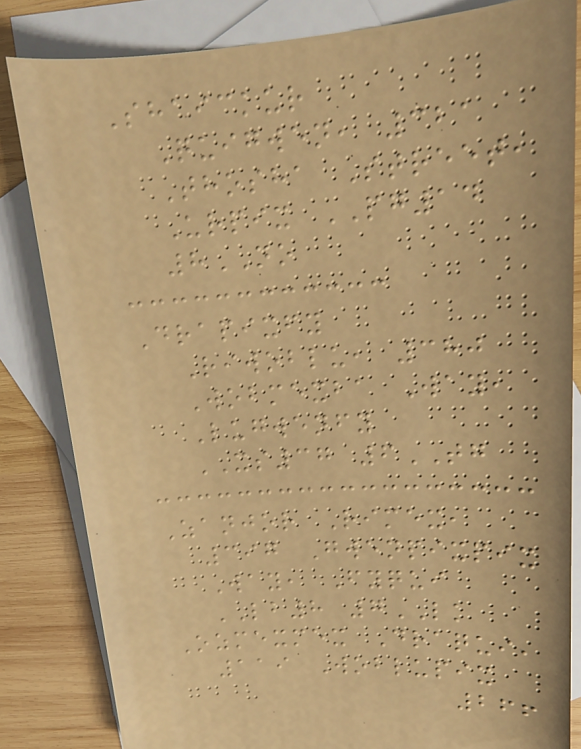Shaickur
Quigwen, 321
Thosha Street,
Urpix PG14
8NO
Drapixfy
Riwoblu, 380
Wobmexba Way,
Lugwenfy
XS37 6TG
Zanjor Rimex,
397 Gwenpixpix
Way, Fyqui
LB8 7LK
Ozmexmex Draqui,
119 Woblupix
266
